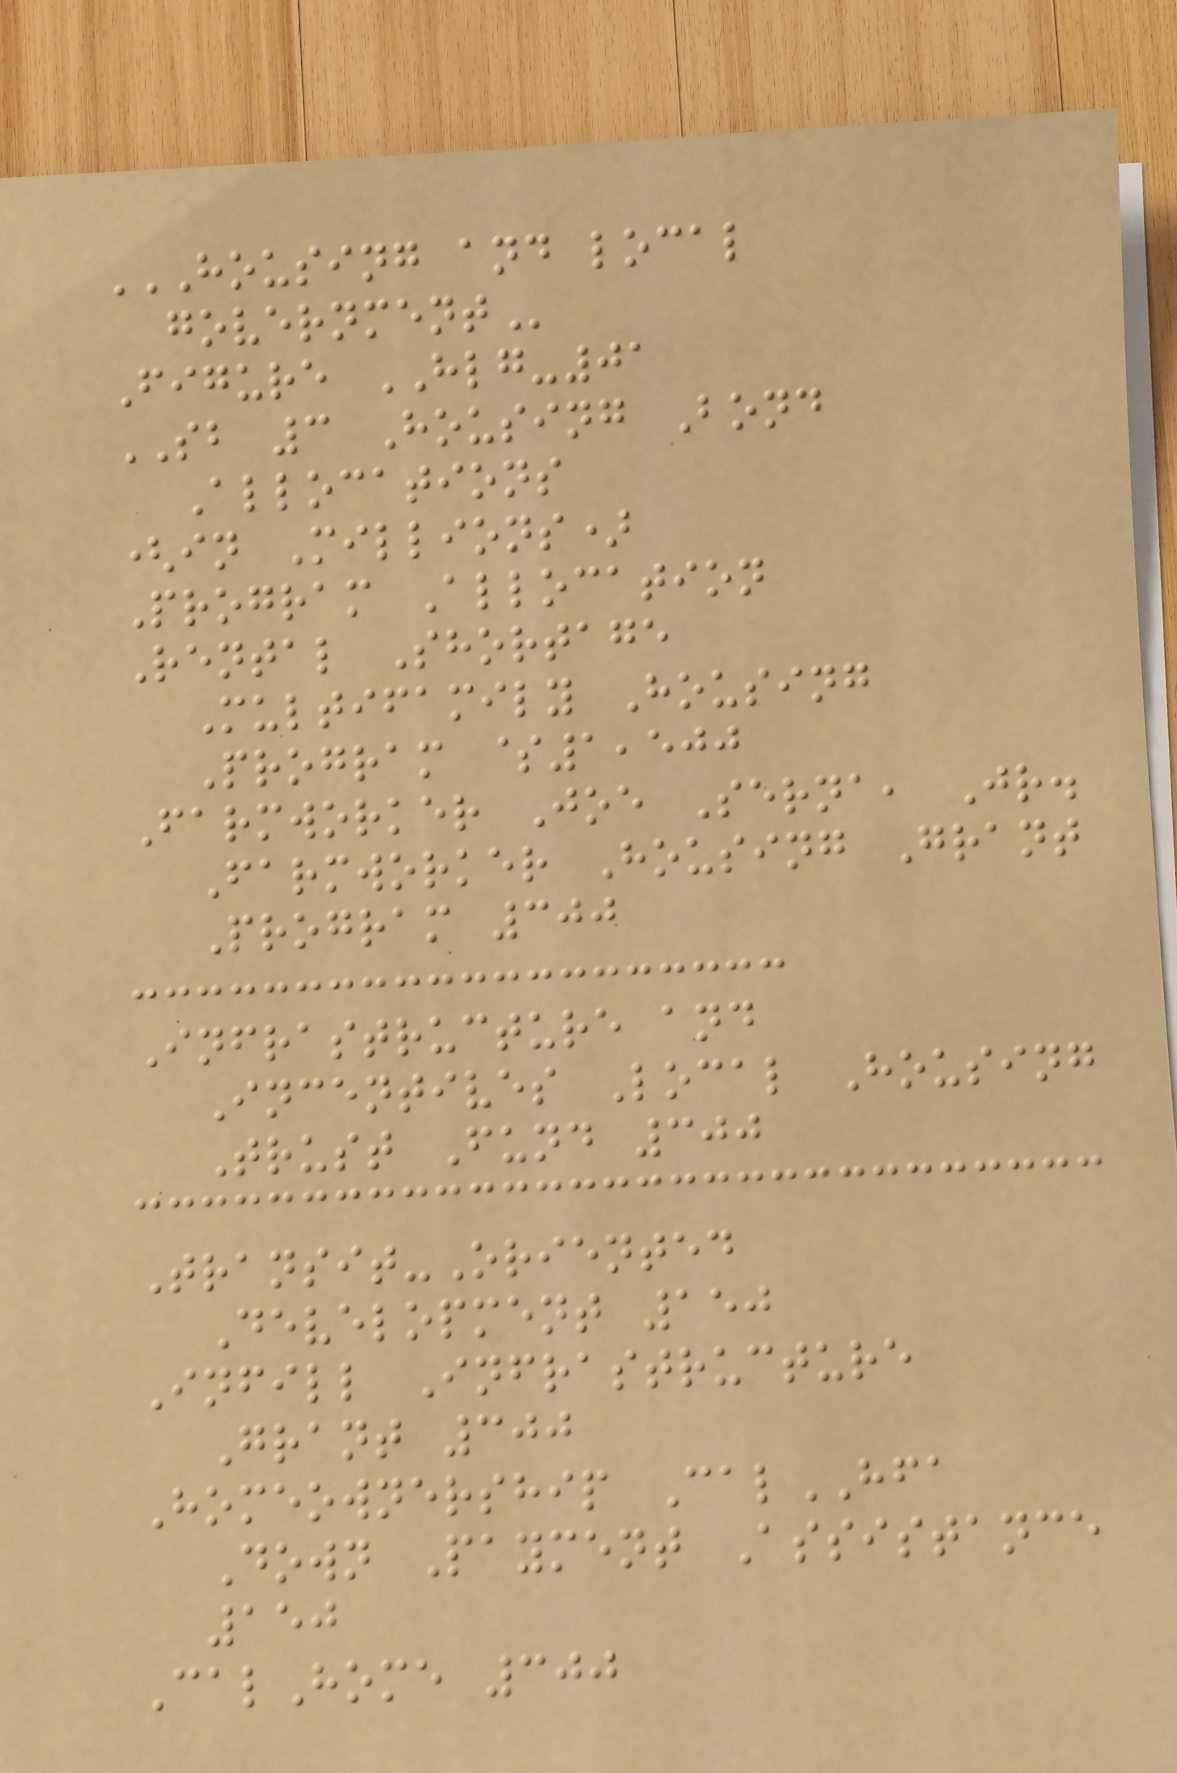HOUSING AND LOCAL
GOVERNMENT
Figure HLG-01
SB 3 Housing Bond
Allocations
(in Millions)
Program Allocation
Rental Shortage
Multifamily Housing
Program $1,500
Farmworker Joe Serna, Jr.
Farmworker Housing Grant
Program 300
Infrastructure and
Incentives Local Housing
Trust Fund 300
Transit-Oriented
Development 150
Infill Infrastructure
Grant 300
Homeownership CalHFA
Down Payment Assistance
150
CalHome 300
